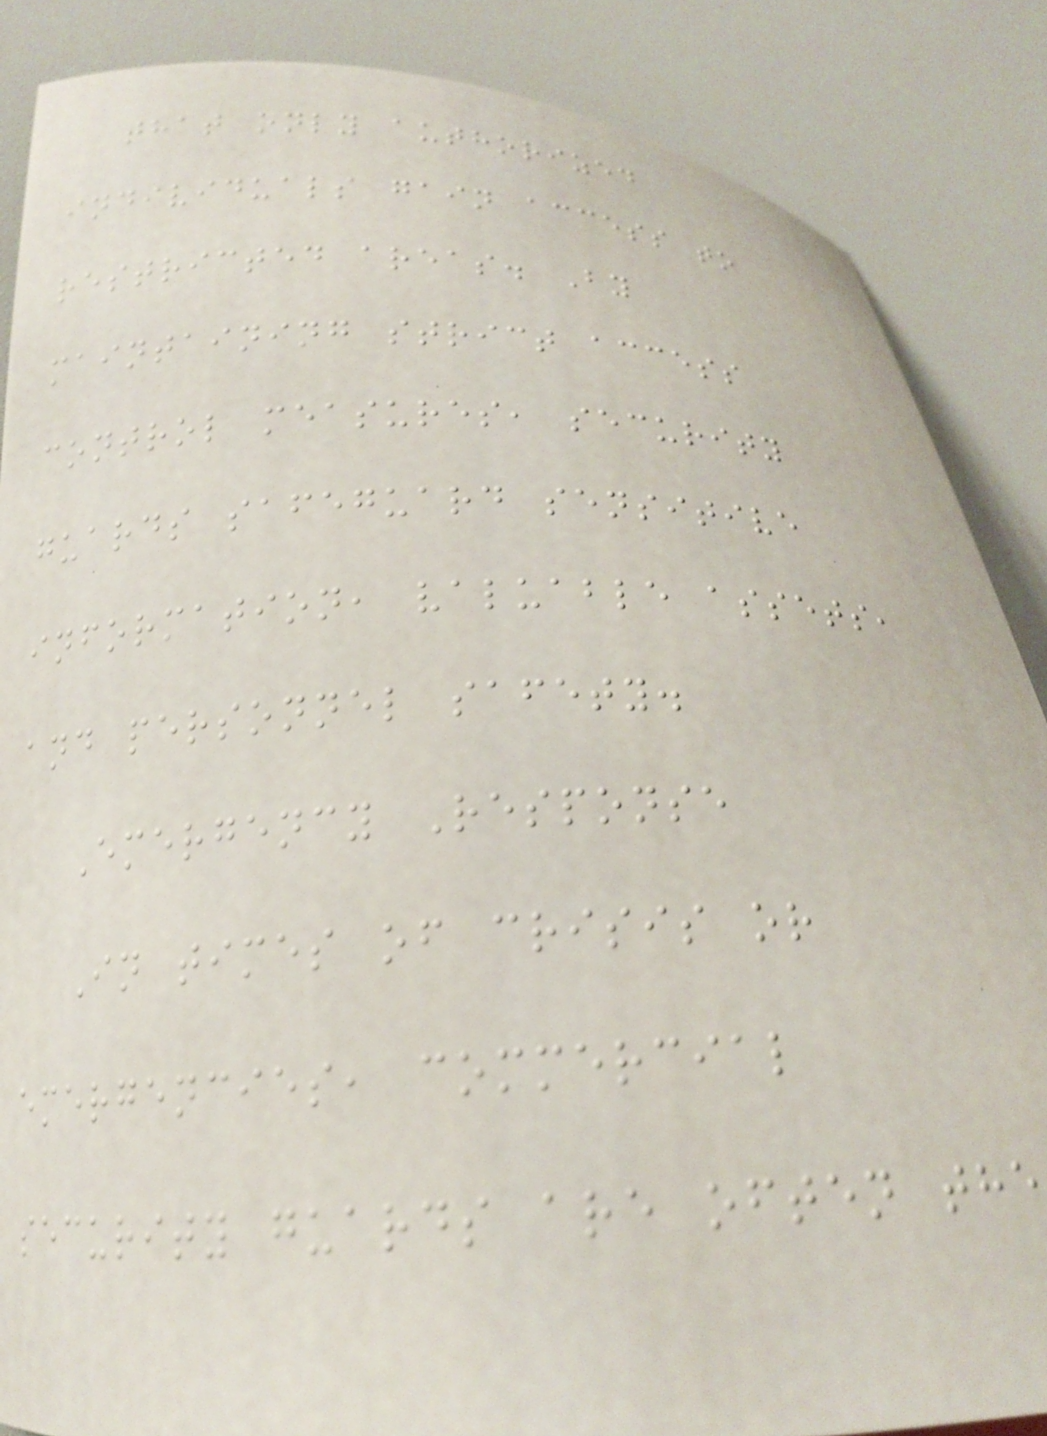that only authorized
individuals gain access to
restricted areas. By
maintaining strict access
control measures, security
guards safeguard sensitive
information, valuable assets,
and personnel safety.
Emergency Response
In times of crisis or
emergencies, commercial
security guards are often the
